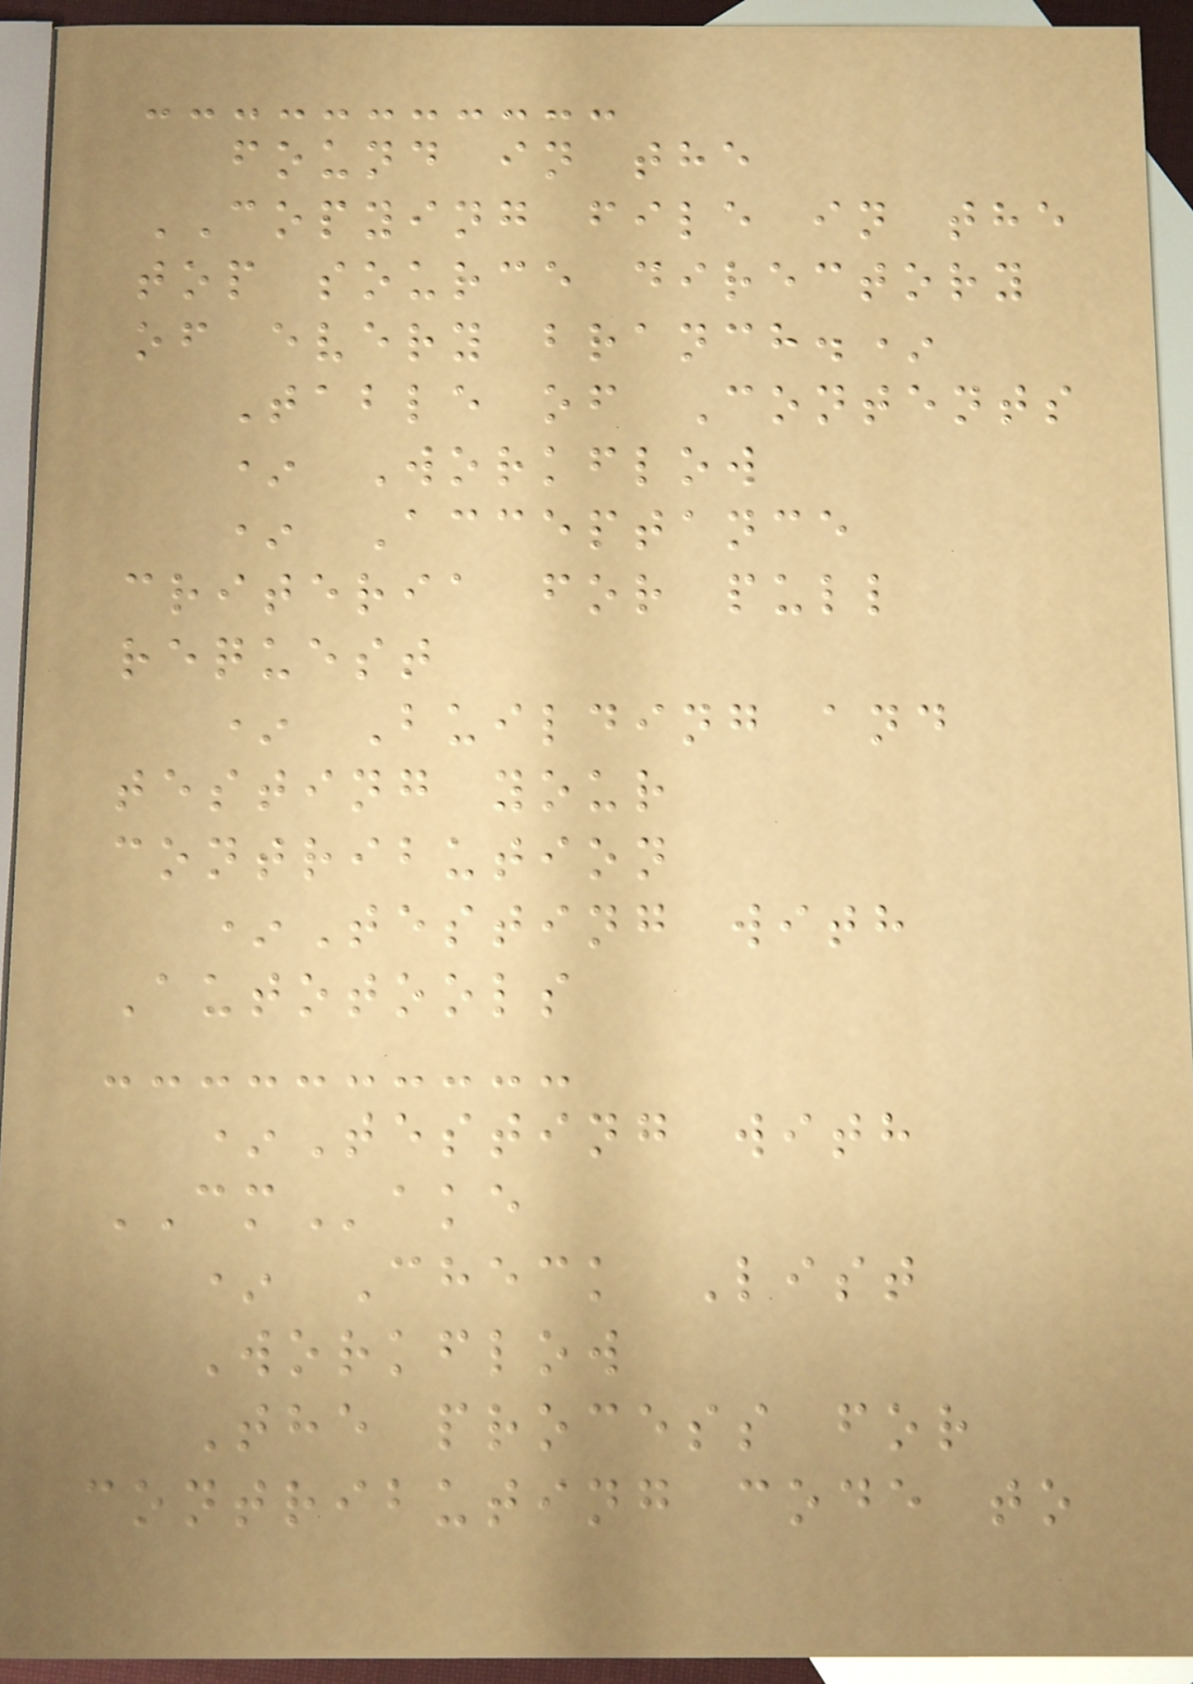found in the
COPYING file in the
top source directory
of every branch.*
Table of Contents
* Workflow
* Acceptance
criteria for pull
request
* Building and
testing your
contribution
*Testing with
Autotools
*Testing with
CMake
* Check List
Workflow
The process for
contributing code to
